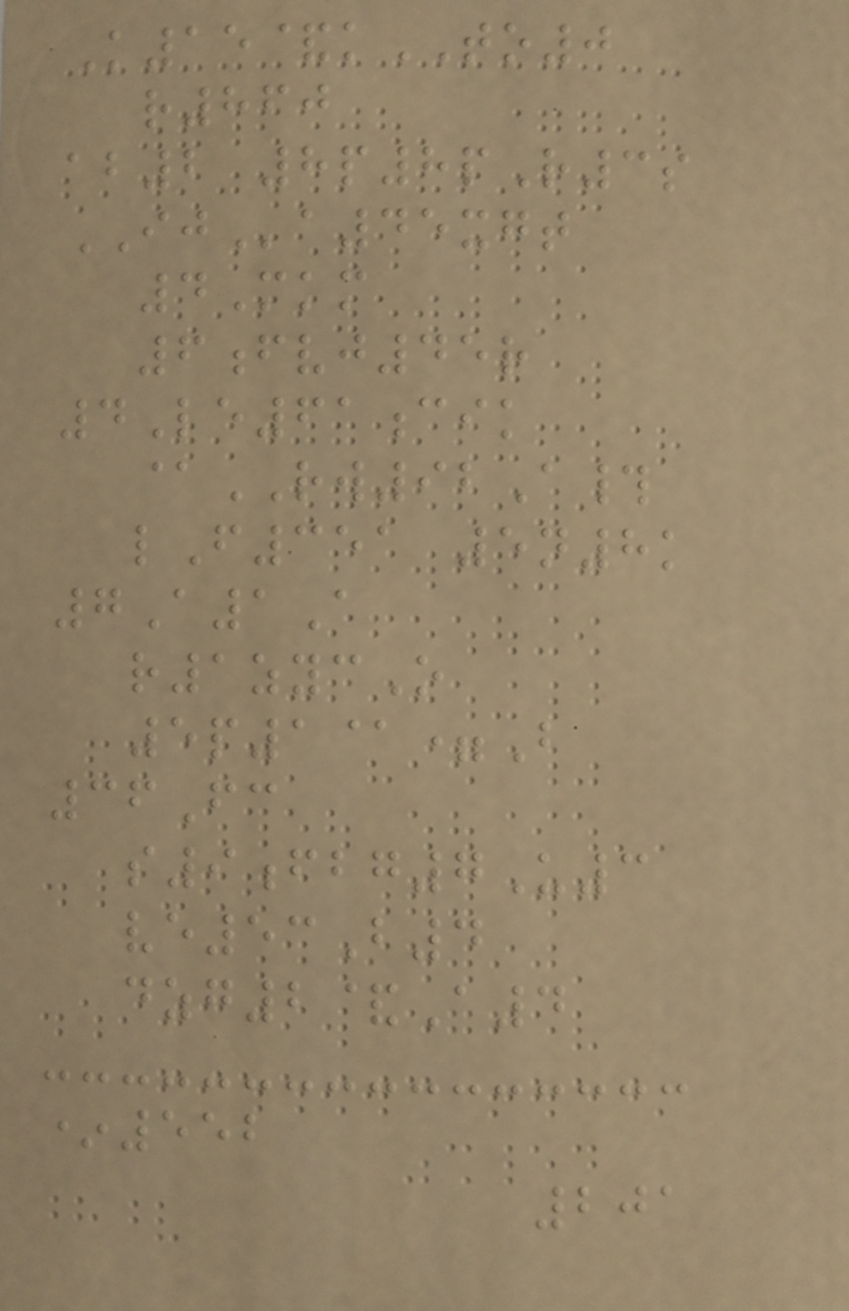K15&kTO0
r860
ab2 8p8pR3s
IJa45xgt
4Mkm
6fvj45r
4Le61cik
@RW92A#
lF351 5n8k
7A1A
r1zycO
5p1@=B
36Fc
s9fbg7U3
ve53B4
dzg2&A4
*552
201
